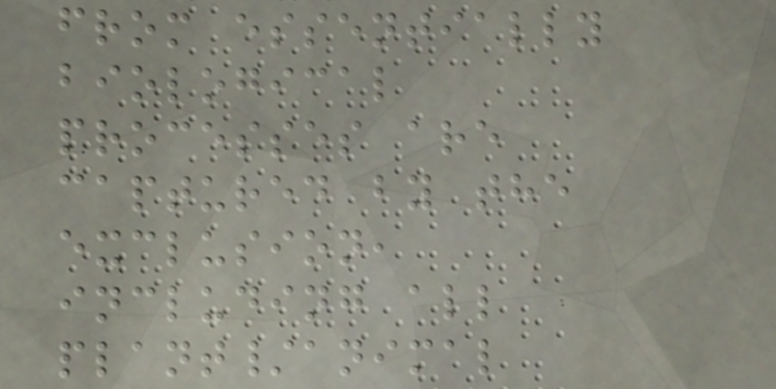from essentially
biological
processes are
captured by the
exclusion,
including all
plant/animal
